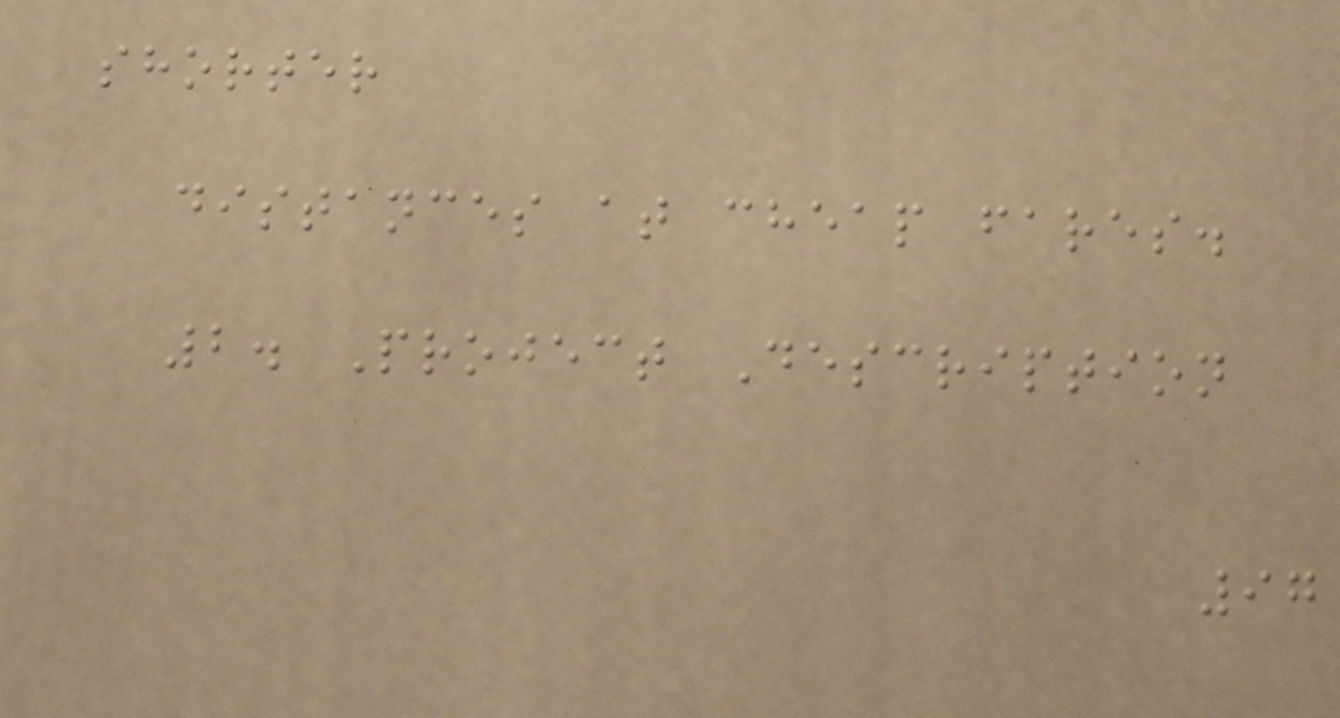shorter
distances at cheap fares.
2. Project Description
97
